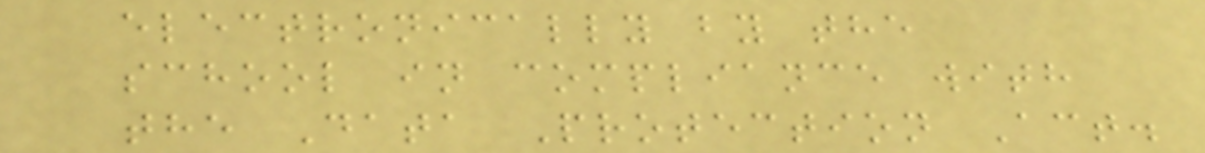electronically by the
school in compliance with
the Data Protection Act.
